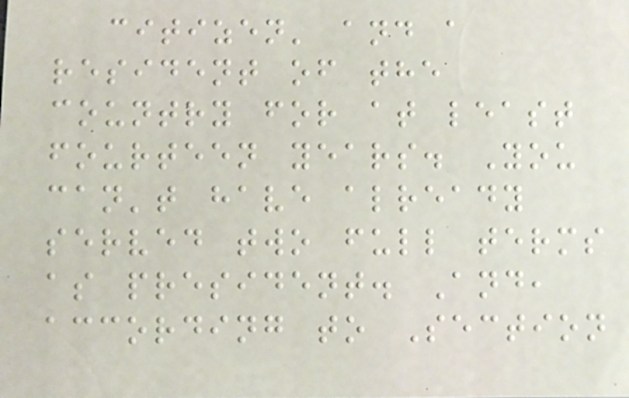citizen' and a
resident of the
country for at least
fourteen years. You
can't have already
served two full terms
as president. And,
according to Section
